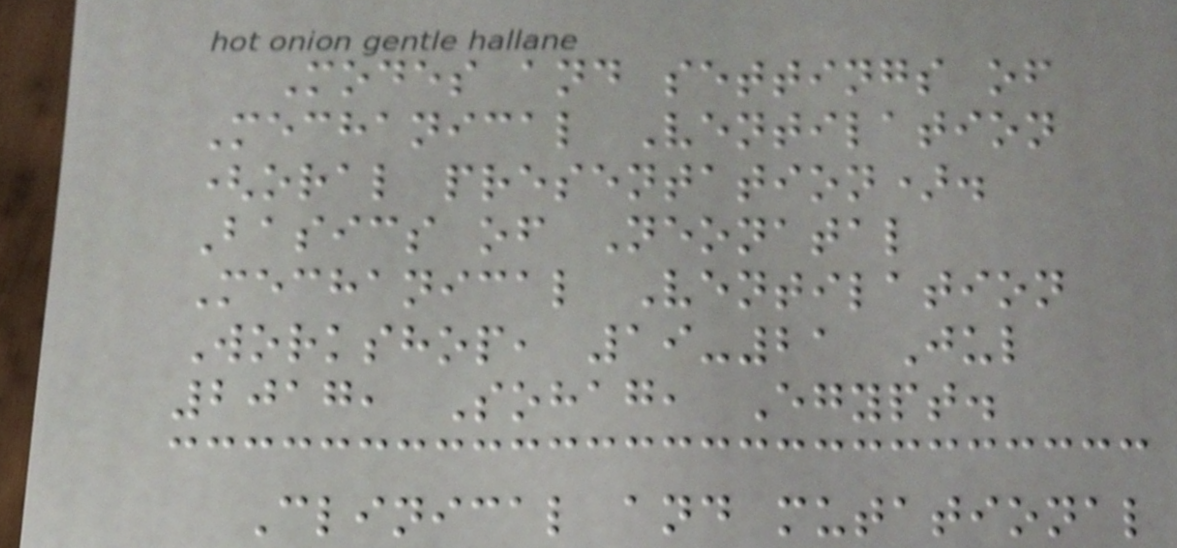Modes and settings of
Mechanical Ventilation
(oral presentation).
Basics of Neonatal
Mechanical Ventilation
Workshop, 19-21 Jul
2017, Sohag, Egypt.
Clinical and mutational
